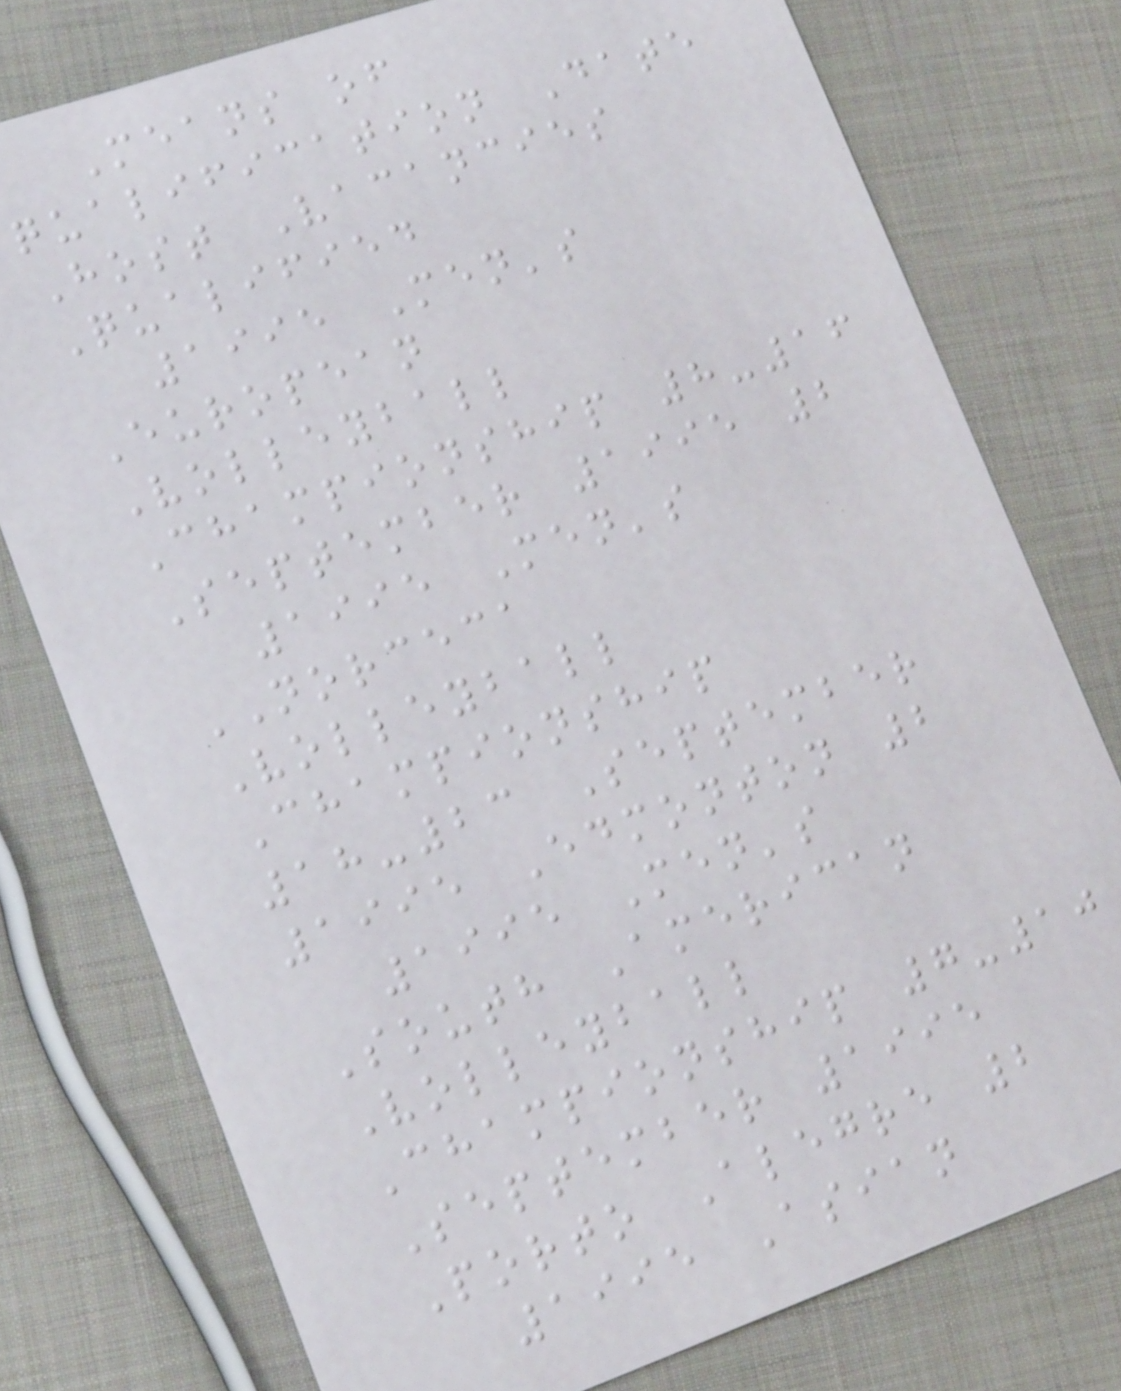Means of
qualification Date
Host Vacancies
Qualified
1995 Men's
European
Volleyball
Championship 8-16
September 1995 2
1995 Men's
NORCECA
Volleyball
Championship
18-23 September
1995 Edmonton 2
1995 Men's
South American
Volleyball
Championship 7-10
September 1995
Porto Alegre 2
1995 Asian
